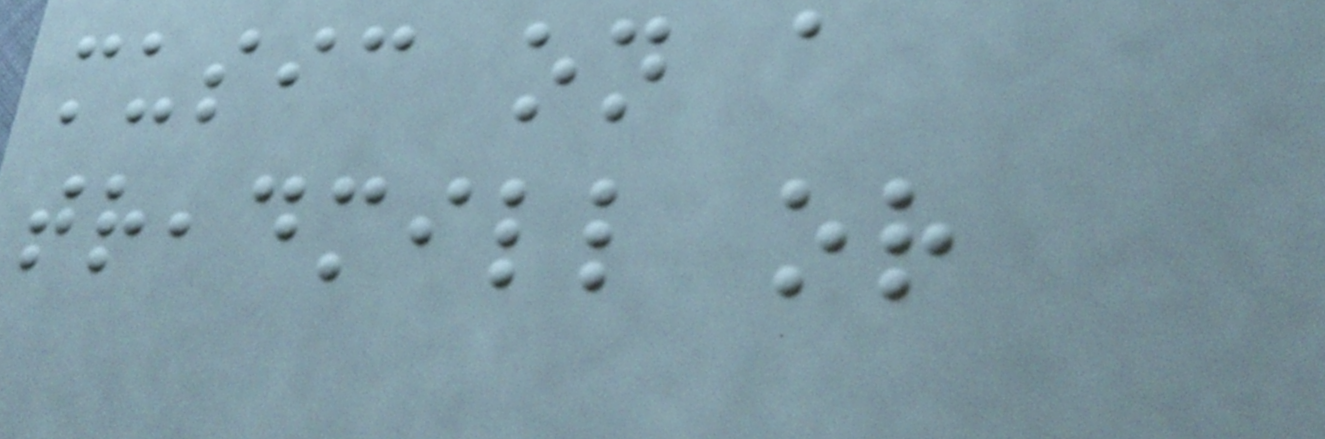music on a
treadmill or
